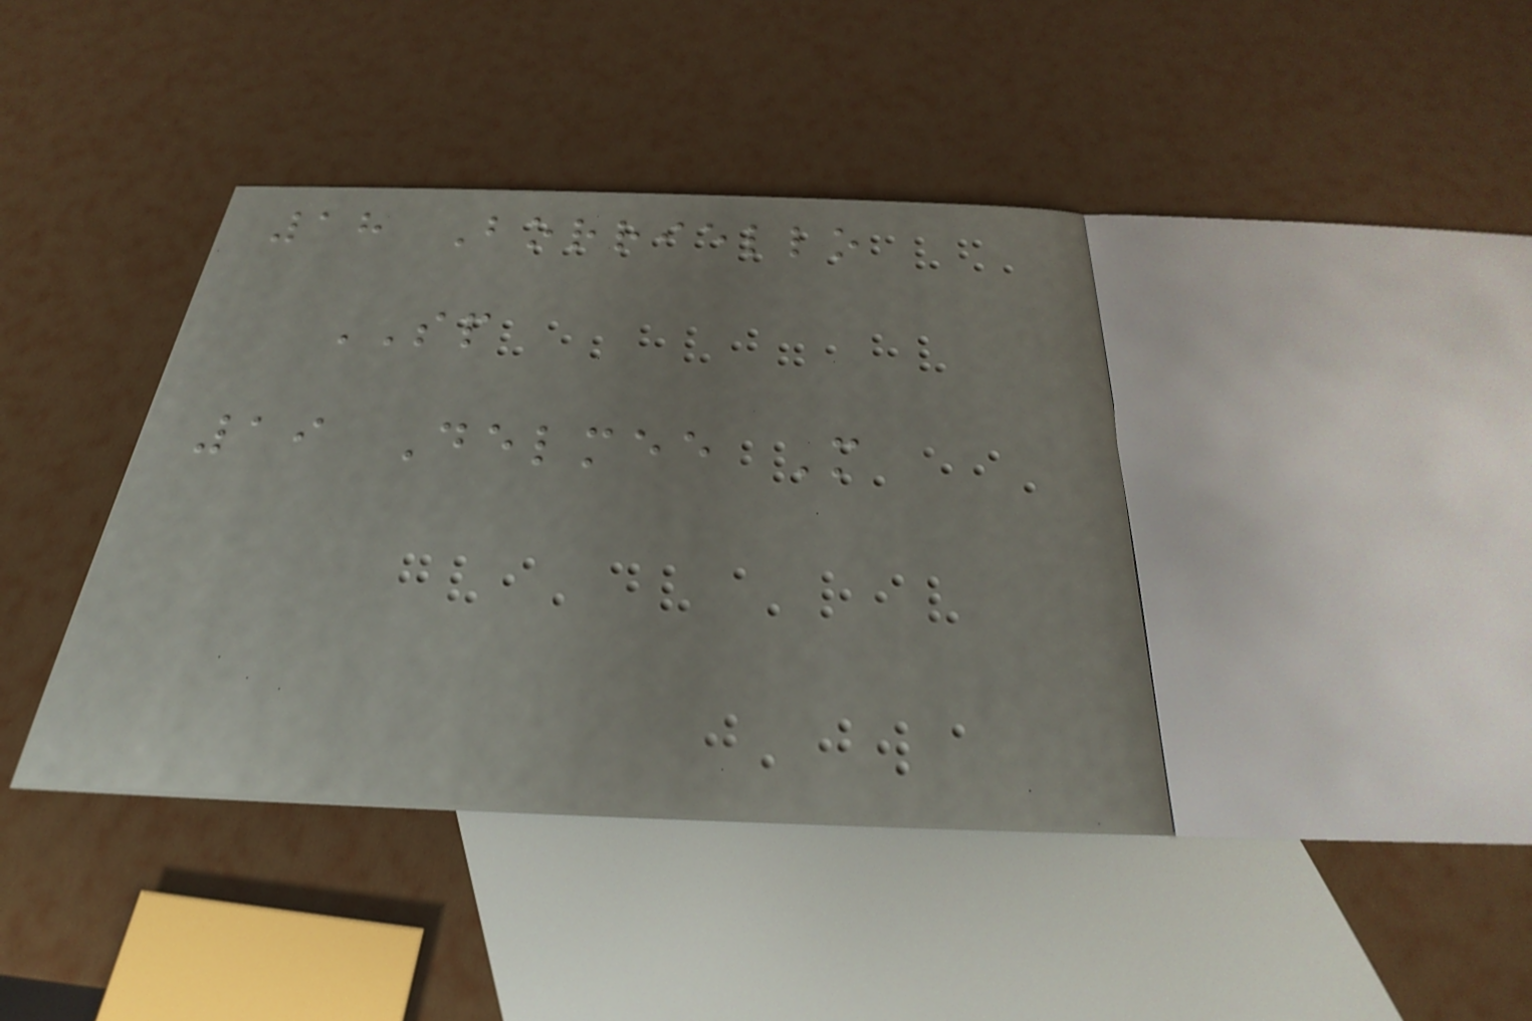18 Borriello
SP
19 Delmee M
